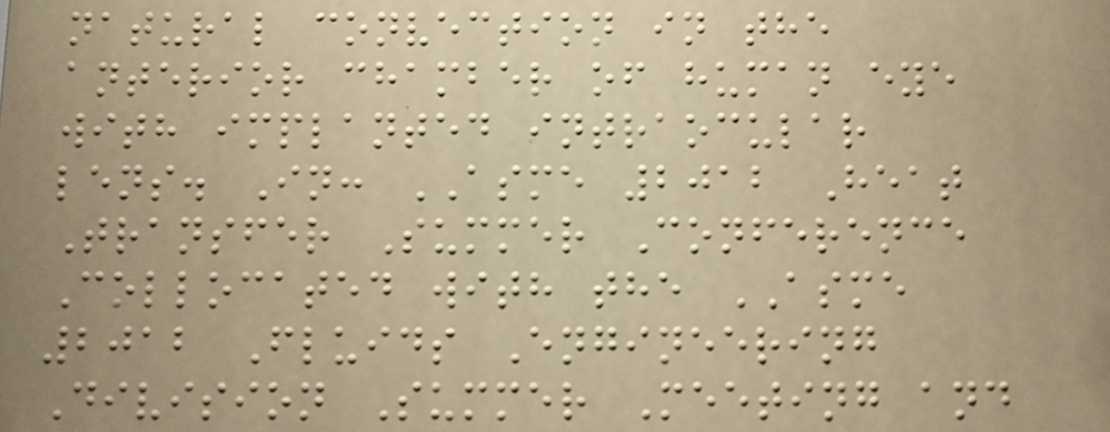natural convection in the
anterior chamber of human eye
with implanted intraocular
lens. In: ASME 2012 Heat
Transfer Summer Conference
Collocated with the ASME
2012 Fluids Engineering
Division Summer Meeting and
